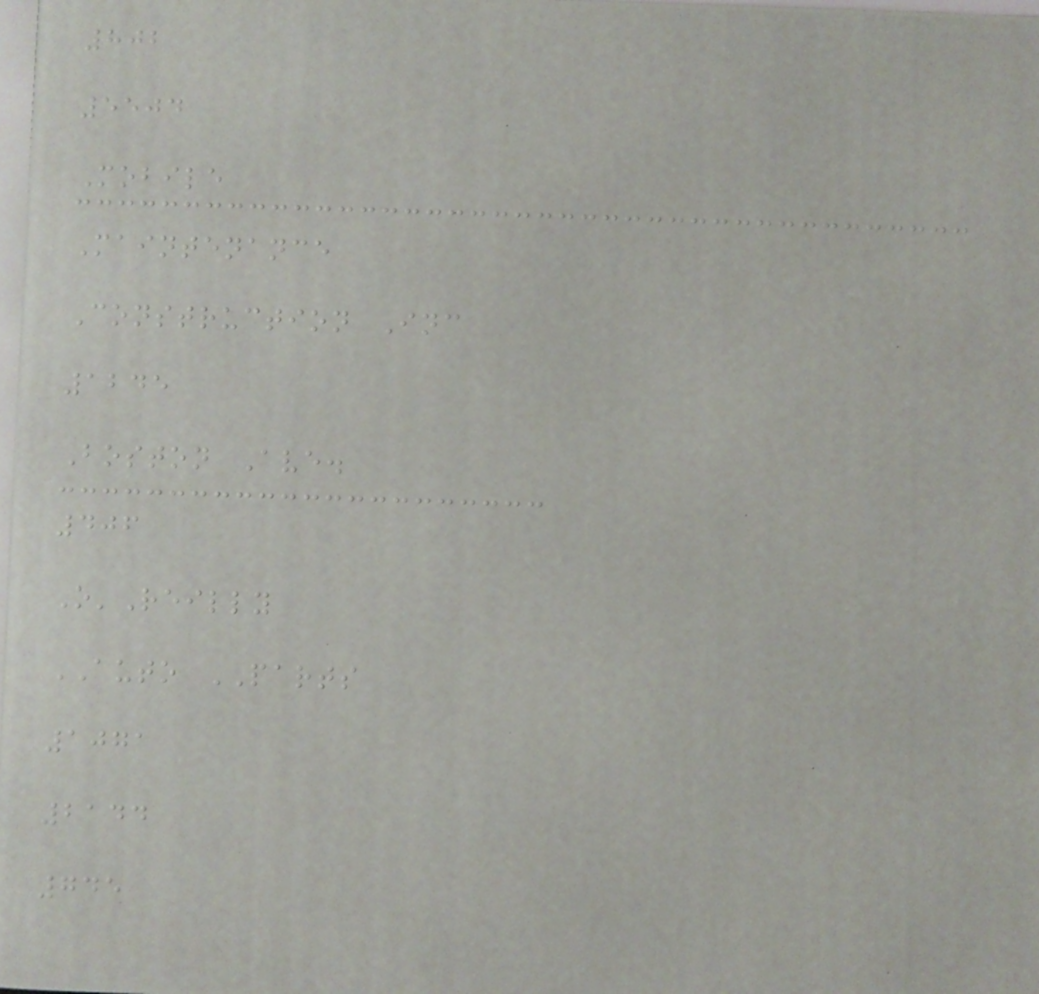802
5504
Mobile
Maintenance
Construction Inc
1245
Boston Ave.
406
O'Reilly
AUTO PARTS
1071
2144
745
